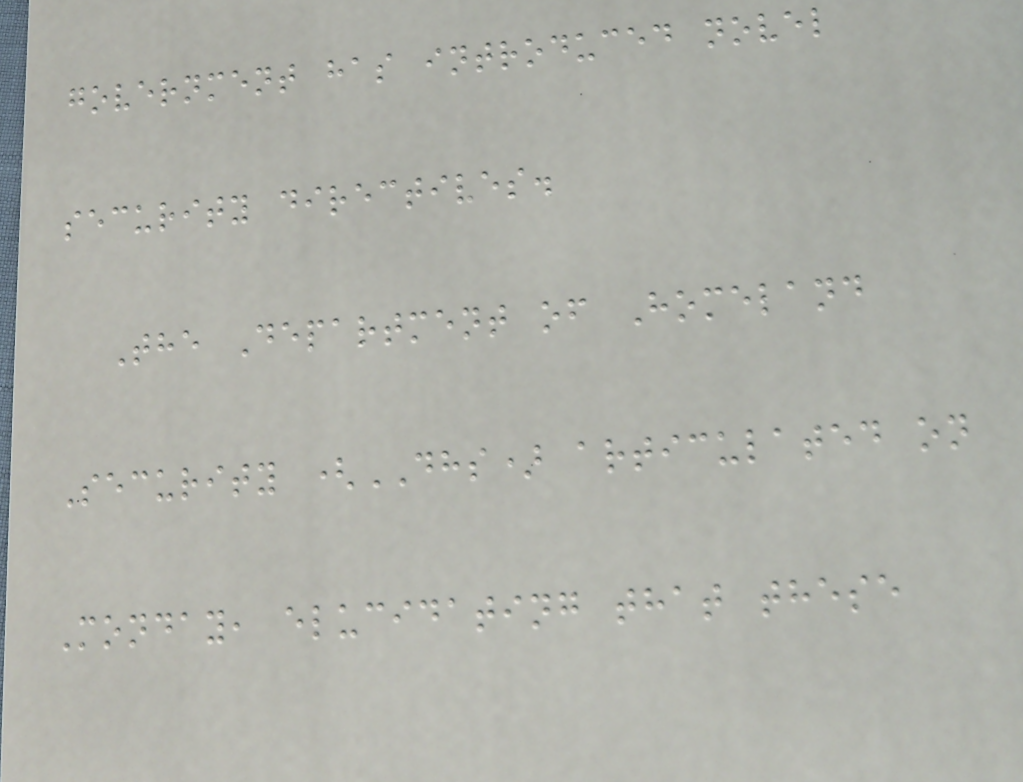government has introduced novel
security directives.
The Department of Homeland
Security (DHS) articulated on
Monday, elucidating that these
